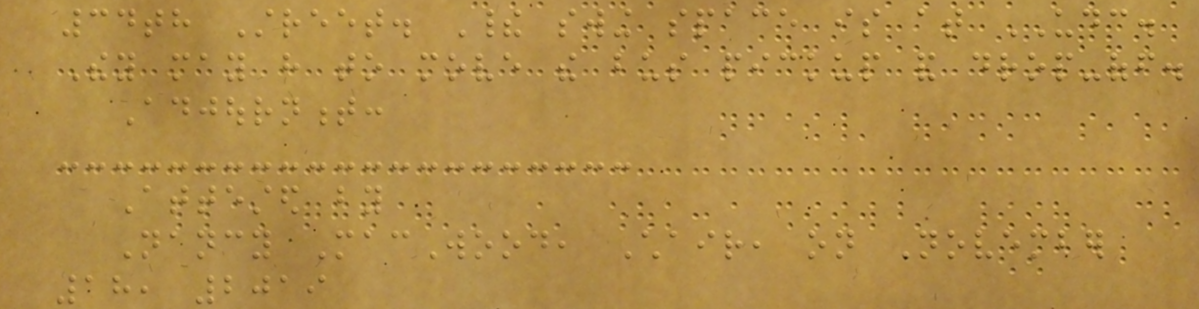34th Street. Their swing space is at UDC.
They may have to move the bus pickup and drop-off.
Adjournment:
Attested by
Nancy MacWood, Chair, on November
18, 2019
